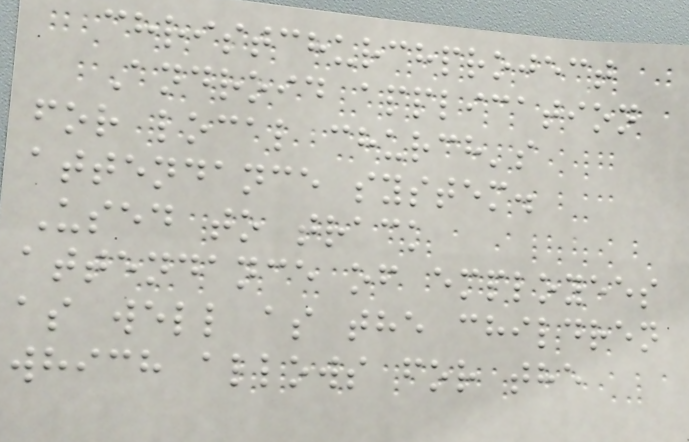christchurchproject
Android application
for local church's
attendance system.
Used to track
attendance of employees
as well as the children
which allows for the
